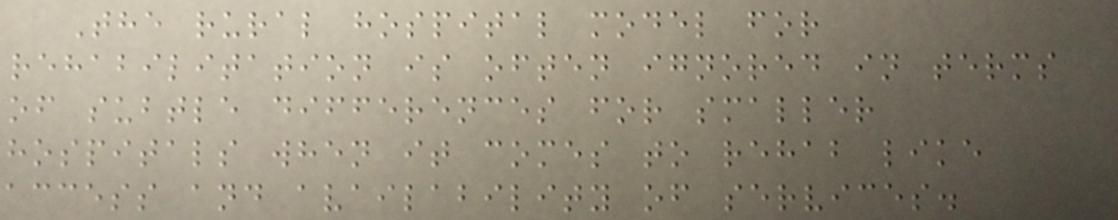The rural hospital model for
rehabilitation is often ignored in terms
of subtle differences for smaller
hospitals when it comes to rehab like
access and availability of services.
